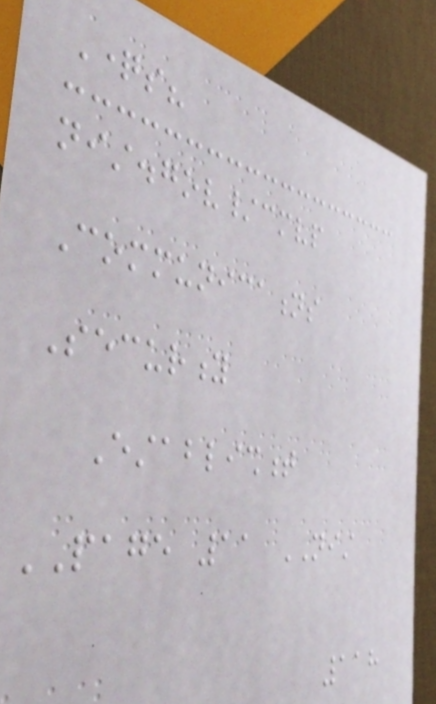Questions?
nist.gov/cmvp
Communications
Security
Establishment
PAGE 11 NIST
118
